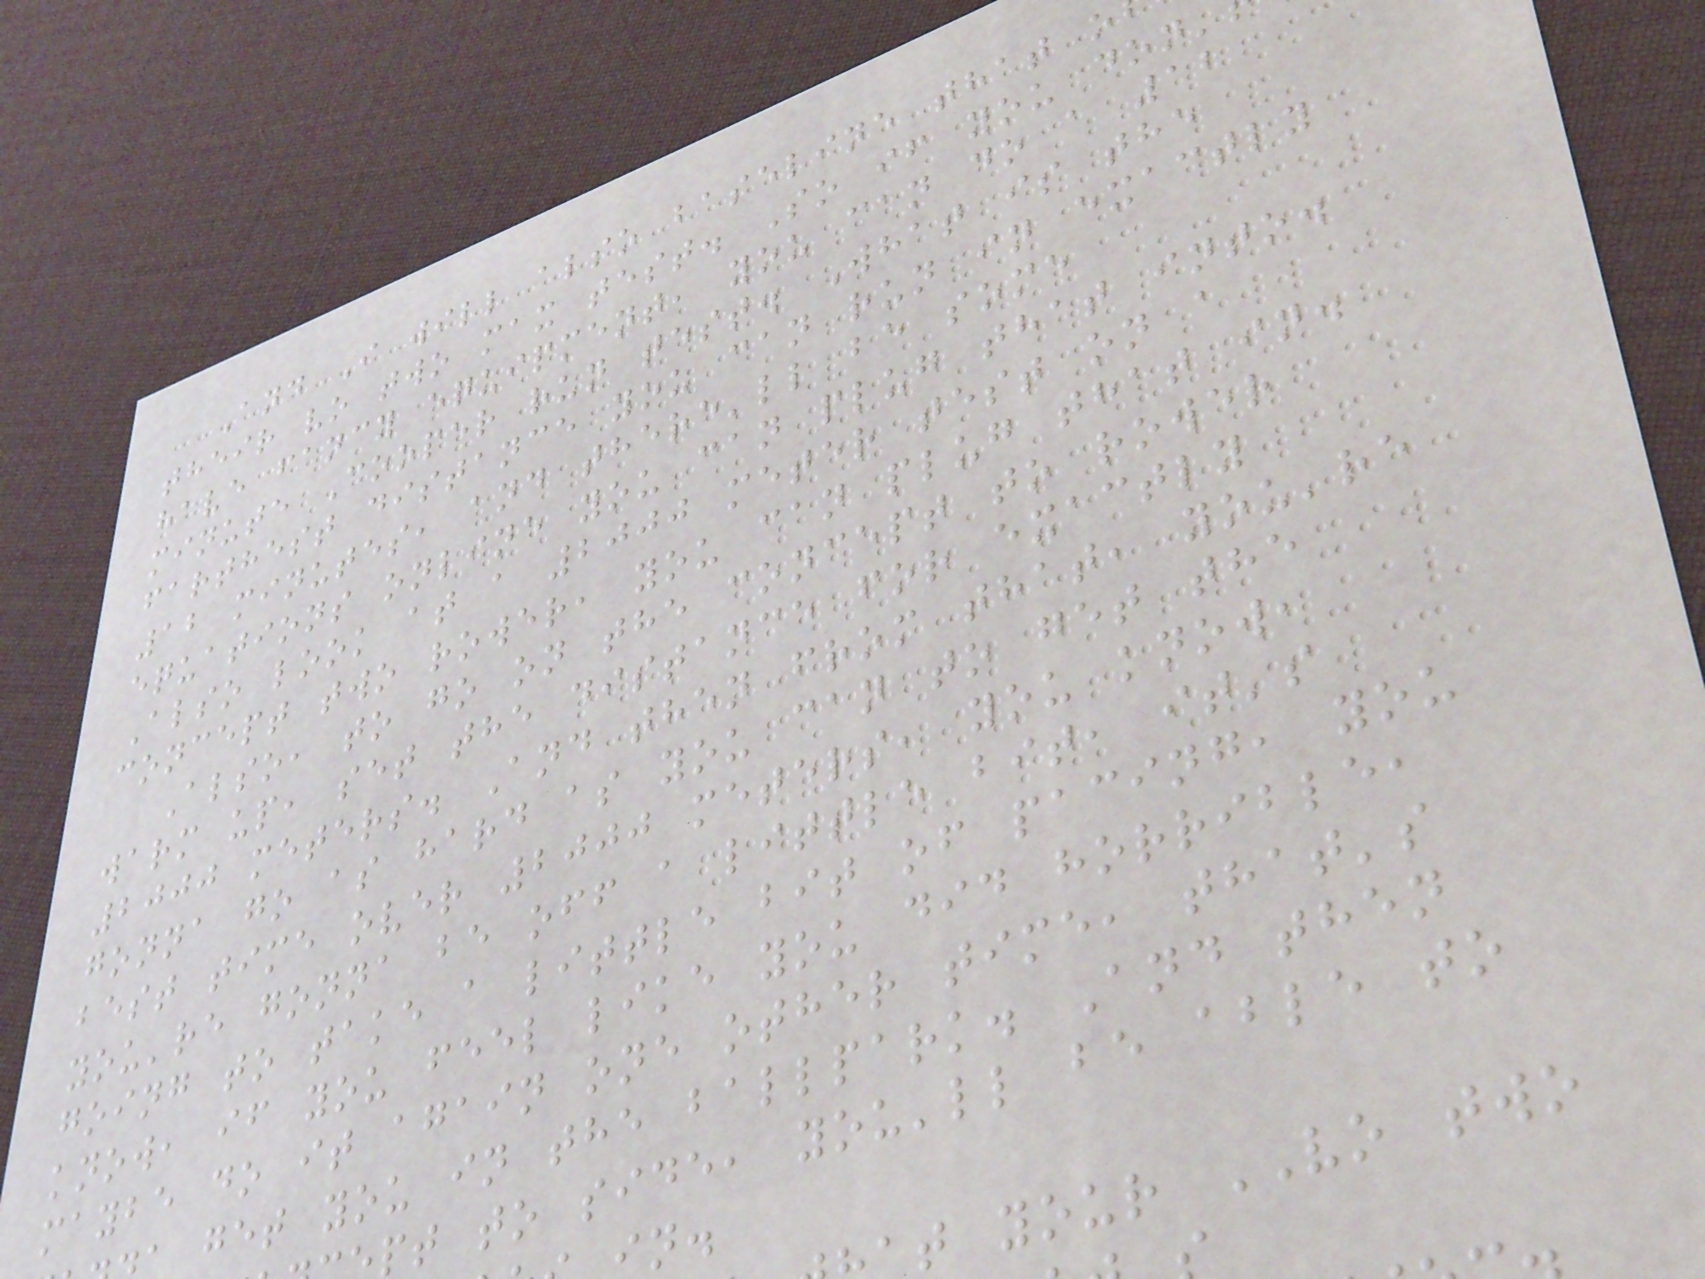And I will also baseline that o
their vo two max test. So if you don'
have fancy equipment, you can do a 12
minute Cooper run test. What is the
farthest distance you can run in exactly
12 minutes, and there'll be some
equations online you can plug that into.
Also look at a 2000 meter test on a
concept two rower, you can plug that in.
Also, to go on the concept to rower
warm up, set the distance for exactly
2000 meters. And then from that, you're
gonna go as hard as you can to get the
best time over 2000 meters, you know,
you're gonna be off a little bit, it's
going to take a little bit of pacing, you
know, if you feel like you did horrible,
maybe do it again one other time, that's
get you in the ballpark. And then
pt to side, you'll be able to
t your VO two
